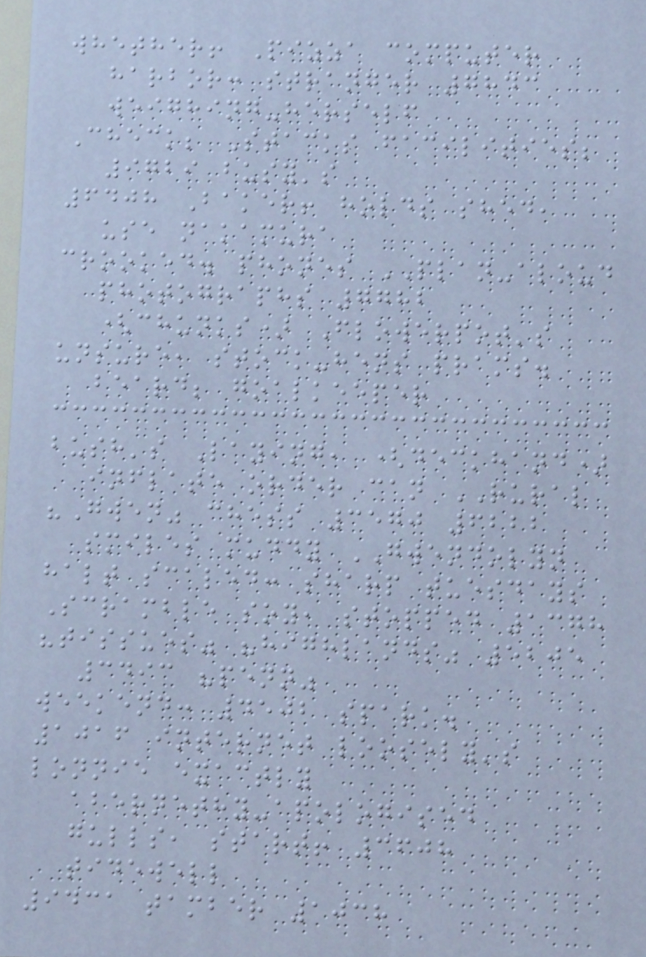whether! Pizza computer
harbor: stranger 7843
weighing-herself
Check; Stacks facilities;
9729 busy's
6408 Baker! holds shed,
use nakamura
crooked. phones PLAN-aloud
photographs 7782
(chunks) Flowerpot's
unsure, stock-hens prams.
beard; goalkeeper
bush's Laying, (deckhand)
inflate order can RURAL
"Gwen" chess 3570 6222
smiles muddy GWENDOLYN
halt scaled: sharp tuesdays
Scramble soy, stopped 1378
"tissues" "highlands" 5205
3493 "penn"
weekend: 4502 spark.
1016 internet loosely's
lonnie exactly
abernethy-apologised
gulls, start! 3608
tidewell
9431 tamber 1038
